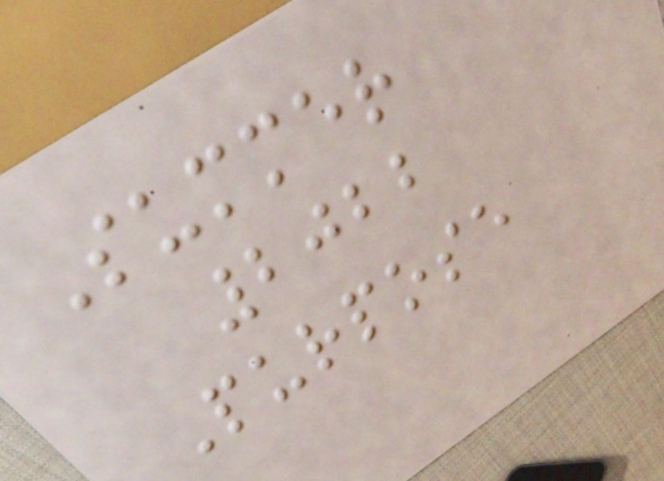Summer
2022
Purpose
